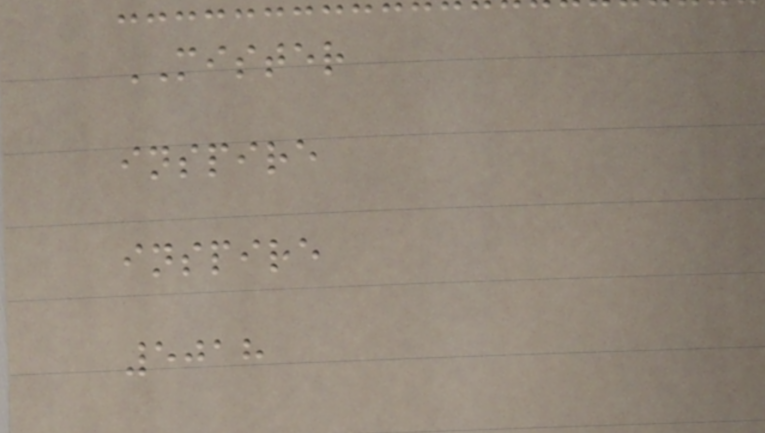MISTER
inspire
inspire
5018
